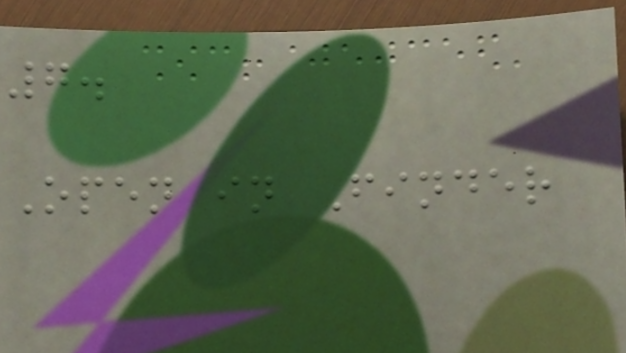7.
Open in Finder
